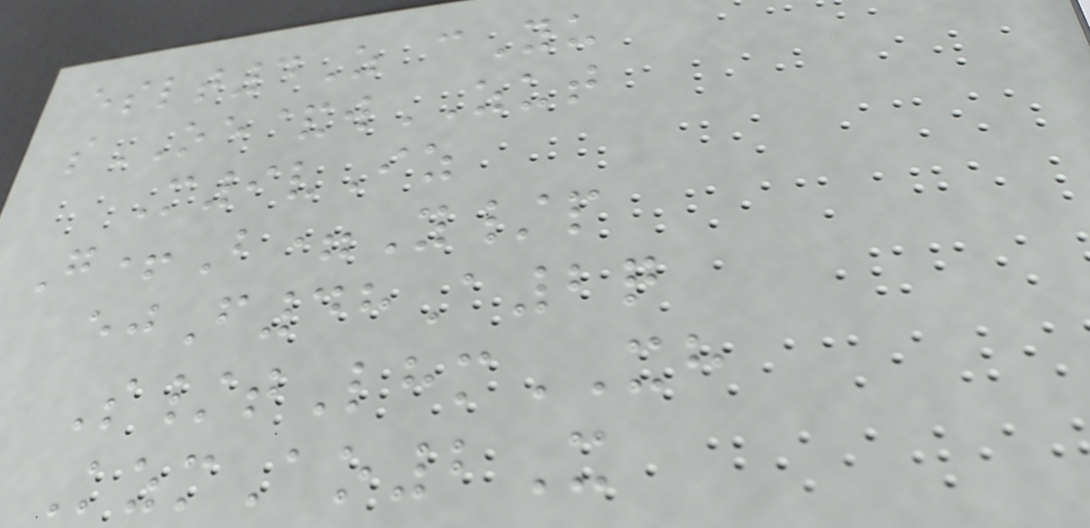eslt4Z cYu
sOE&wZUT
M9vIz
G+B=Y/p
ejF48A2q
S/tLhmXH
KzmAo2X
